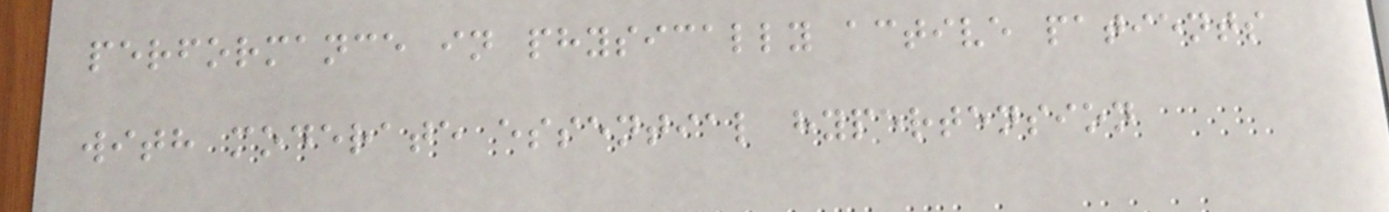performance in physically active patients
with moderate essential hypertension
